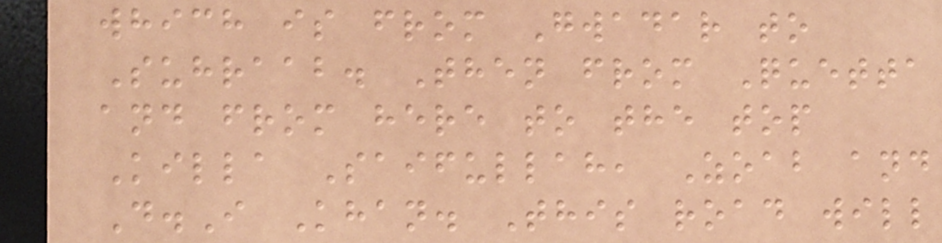which is from Gwadar to
Suhraab. Then from Quetta
and from here to the top
Killa Saifullah, Zoab and
D.I Khan. This road will
